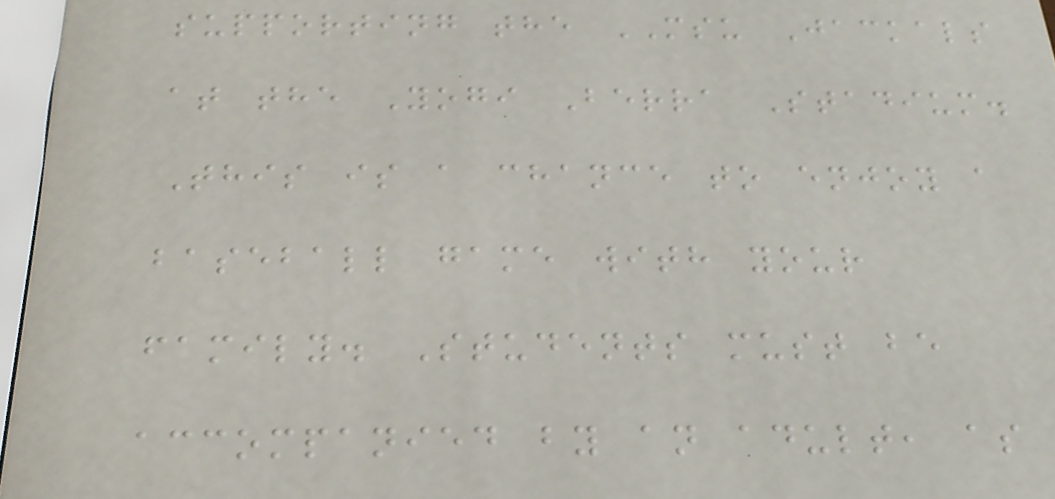supporting the MSU Jackals
at the Yogi Berra Stadium.
This is a chance to enjoy a
baseball game with your
family. Students must be
accompanied by an adult, as
